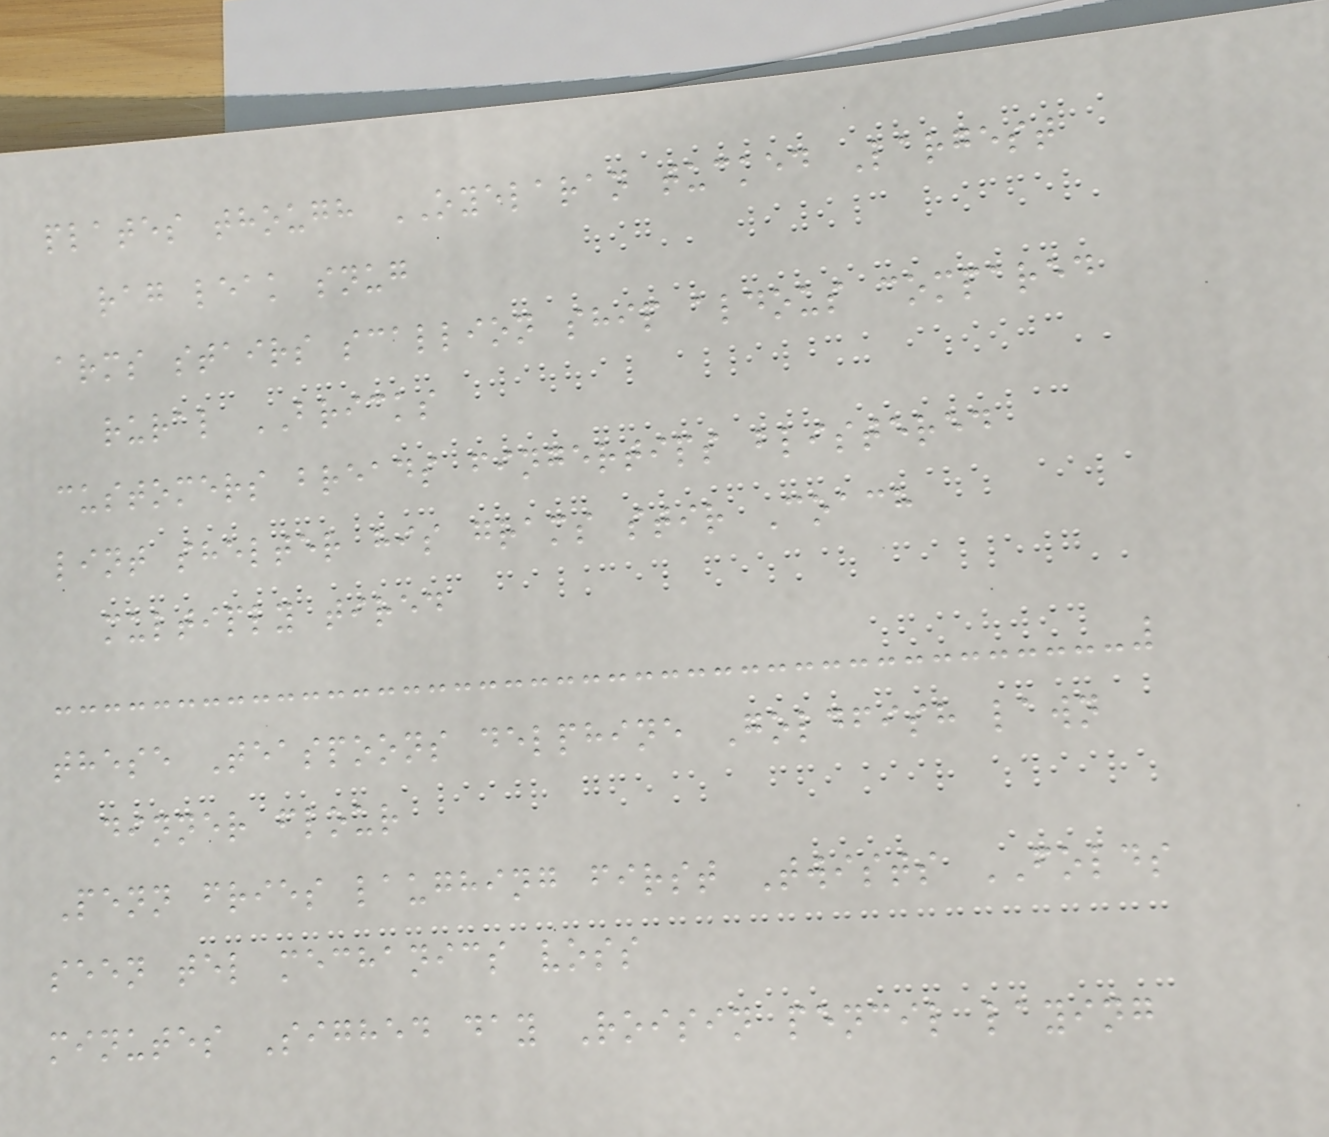plates though OYELARAN tucked Largest
rag leak snug
arms stairs scallion ship aldous compared
rural BRICKS
customers breads fingertips blistered
lint shelter his grams stir Coach
multiply tired
these Teaspoons delphine Goldfish lawn
dinner flour
Penn fries laughing first Twists FOLDS
seen tel mechanics voss
minutes Sighed day Roisin pencil laying
